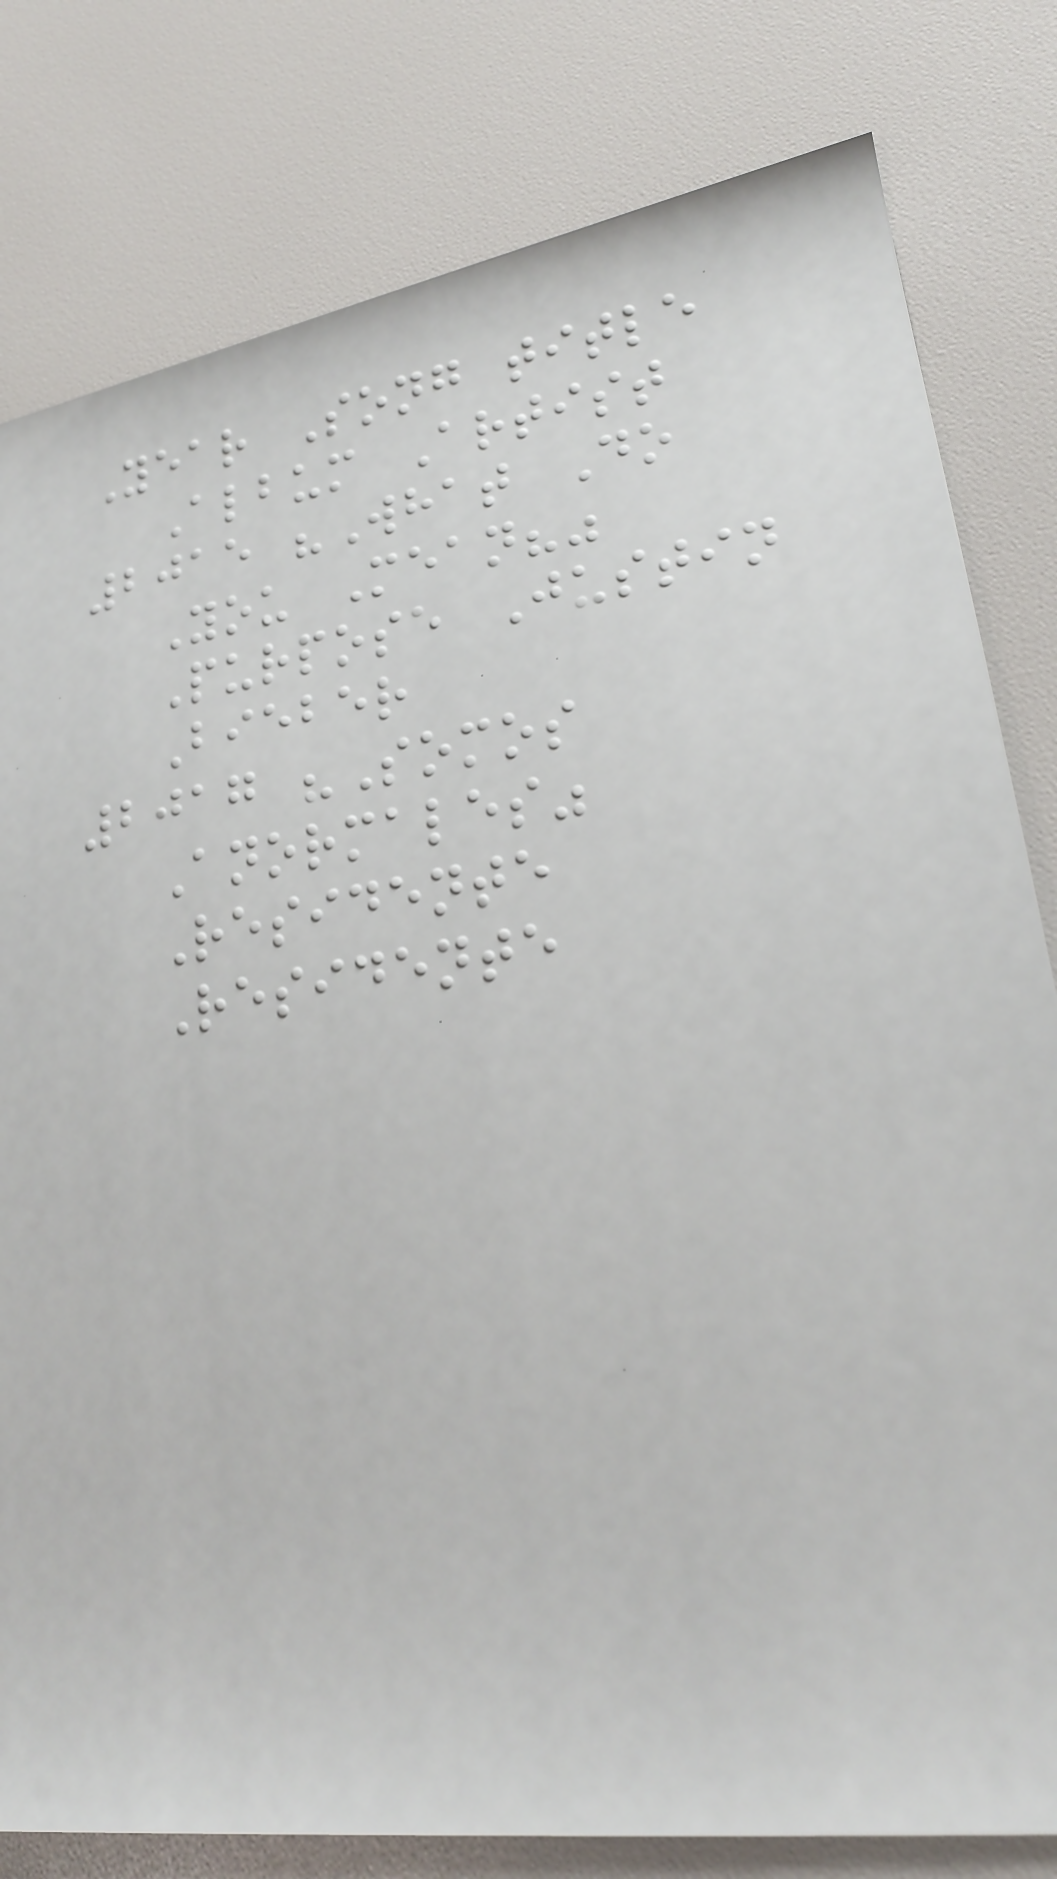Year Song title
Album Artist
2015 "What Do
You Mean?"
Purpose Justin
Bieber
2017 "Somos
Anormales"
Residente
Residente
